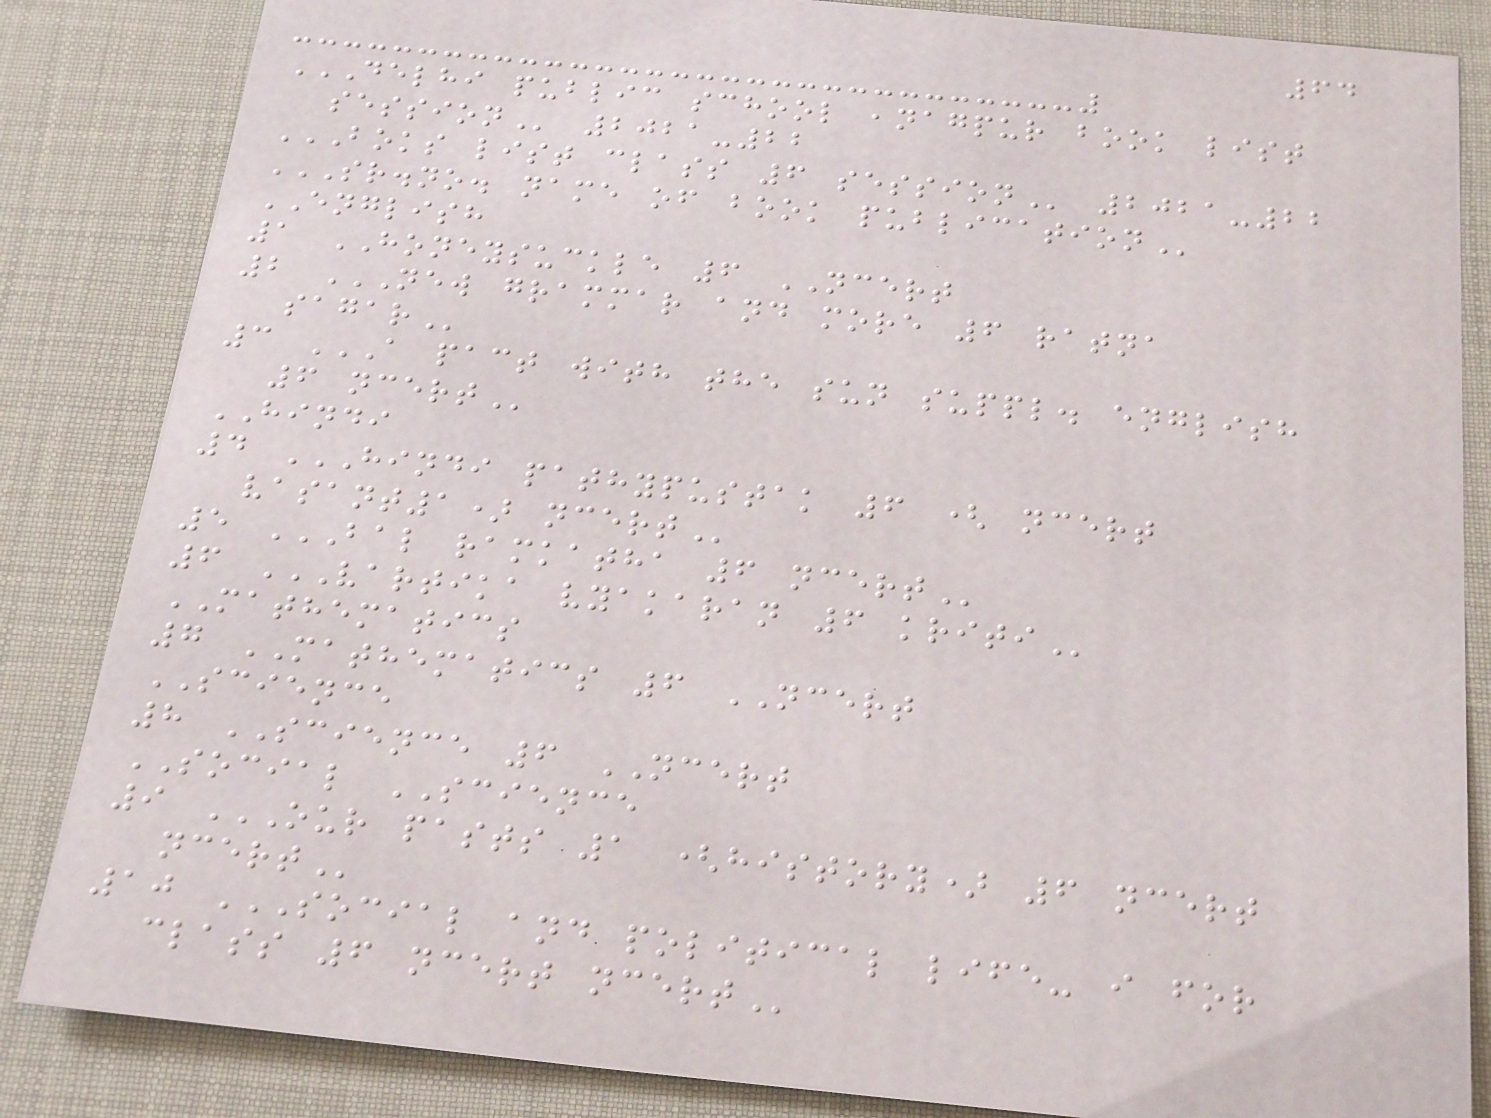64
DELHI PUBLIC SCHOOL ,NAGPUR BOOK LIST
SESSION 2021-22
BOKS LIST CLASS 6 SESSION 2021-22
SR.NO. NAME OF BOOK PUBLICATION
ENGLISH
1 HONEYSUCKLE 6 NCERT
2 NEW GRAMMAR AND MORE 6 RATNA
SAGAR
3 A PACT WITH THE SUN SUPPL. ENGLISH
6 NCERT
HINDI
4 HINDI PATHYPUSTAK 6 ( NCERT
VASANT1) NCERT
5 BAL RAMKATHA 6 NCERT
6 VARTIKA VYAKARAN 6 KRITI
MATHEMATICS
7 MATHEMATICS 6 NCERT
SCIENCE
8 SCIENCE 6 NCERT
SOCIAL SCIENCE
9 OUR PASTS 1 (HISTORY) 6 NCERT
NCERT
10 SOCIAL AND POLITICAL LIFE- I FOR
CLASS 6 NCERT NCERT
